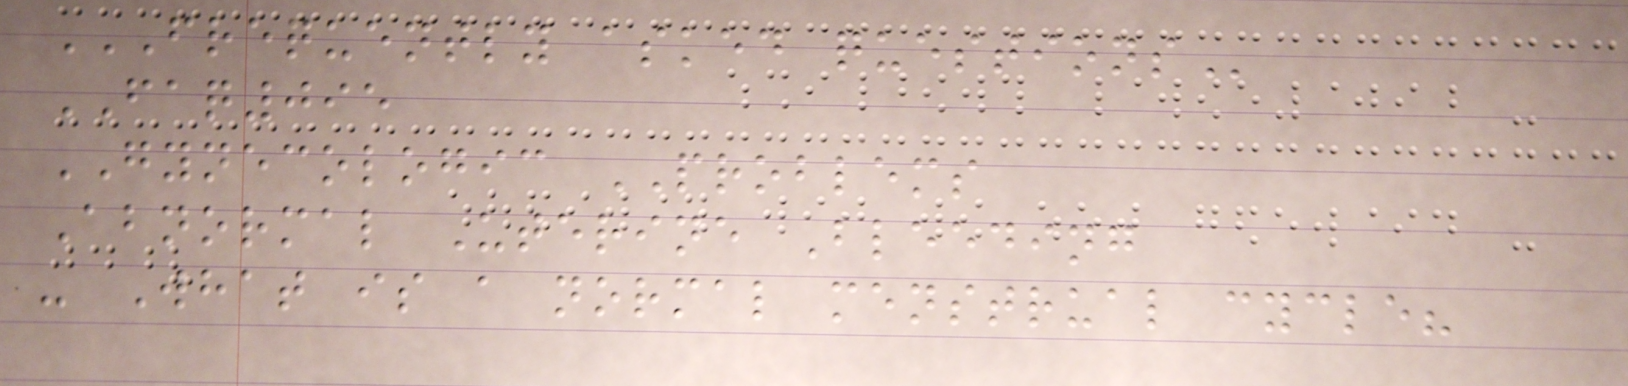FREQUENTLY ASKED QUESTIONS
FAQ095
GYNECOLOGIC PROBLEMS
Abnormal Uterine Bleeding
- What is a normal menstrual cycle?
